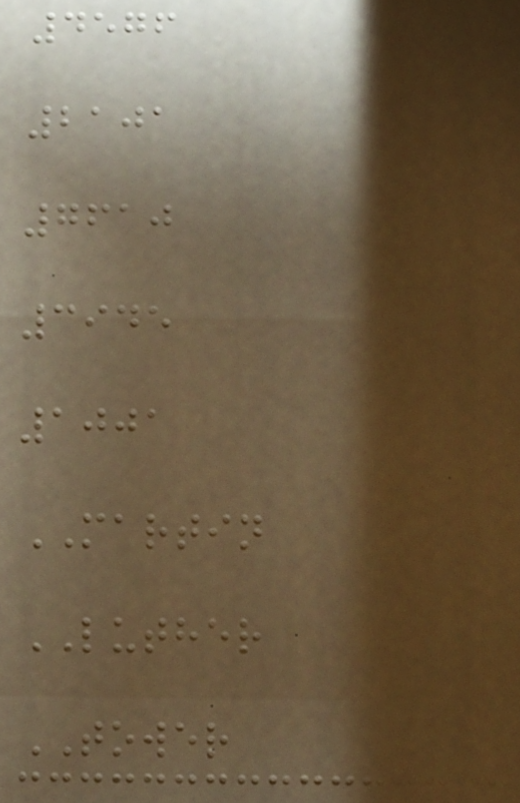4576
2101
7610
3945
1001
MARTIN
LUTHER
TOWER
